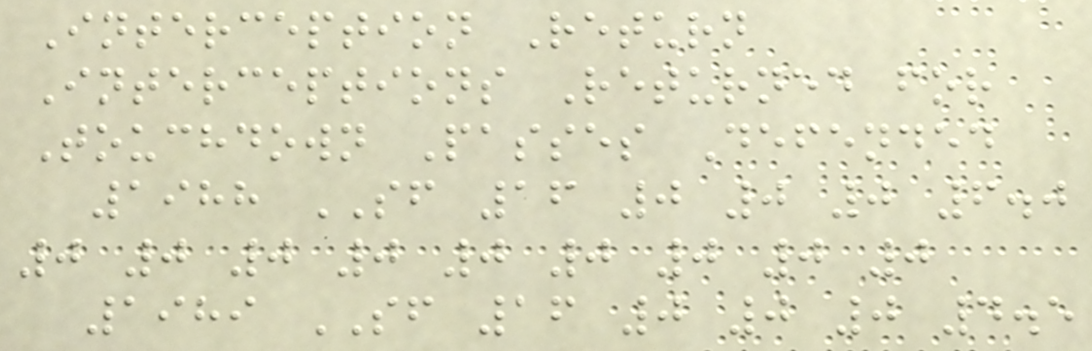Interception Return
Interceptions Returned for
Touchdown Passes Defended
1988 SF 16 0 0 0 6.0
0 0 0 0 0 0 0 0 0
1989 SF 16 0 0 0 4.5
